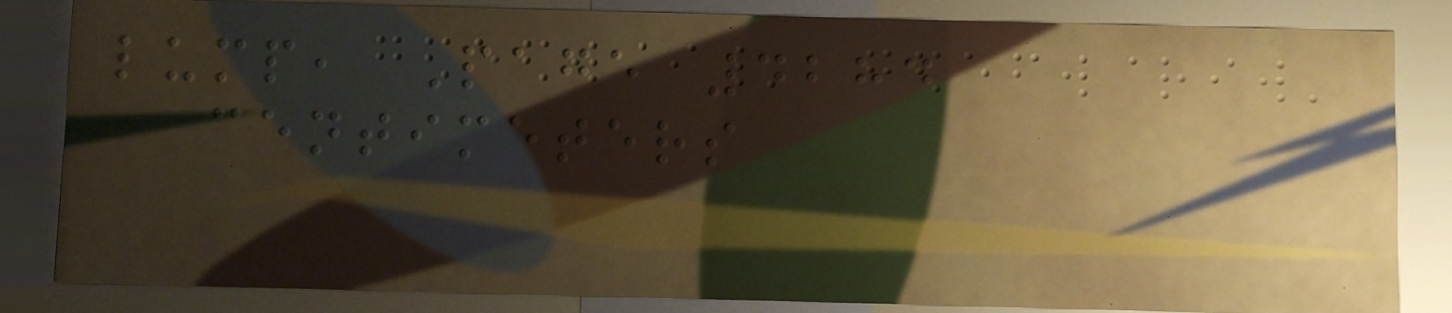lump, Page 4284
centimeters
